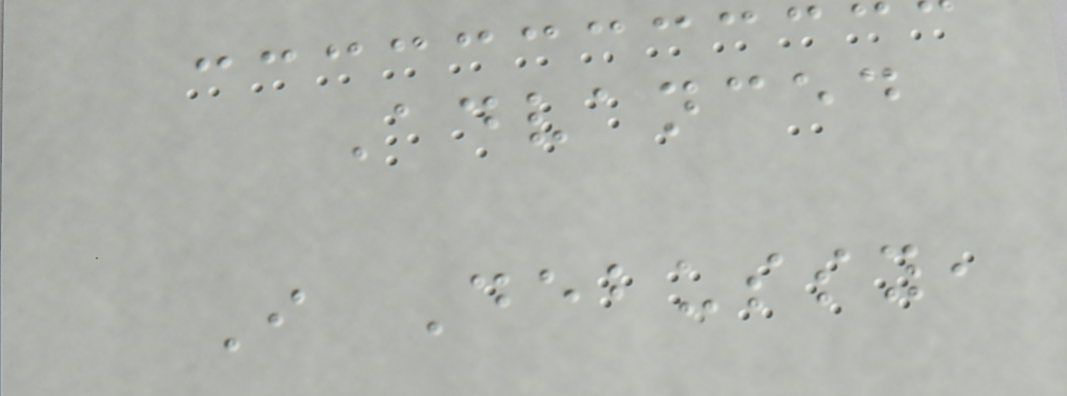Advanced
I Debussy,
